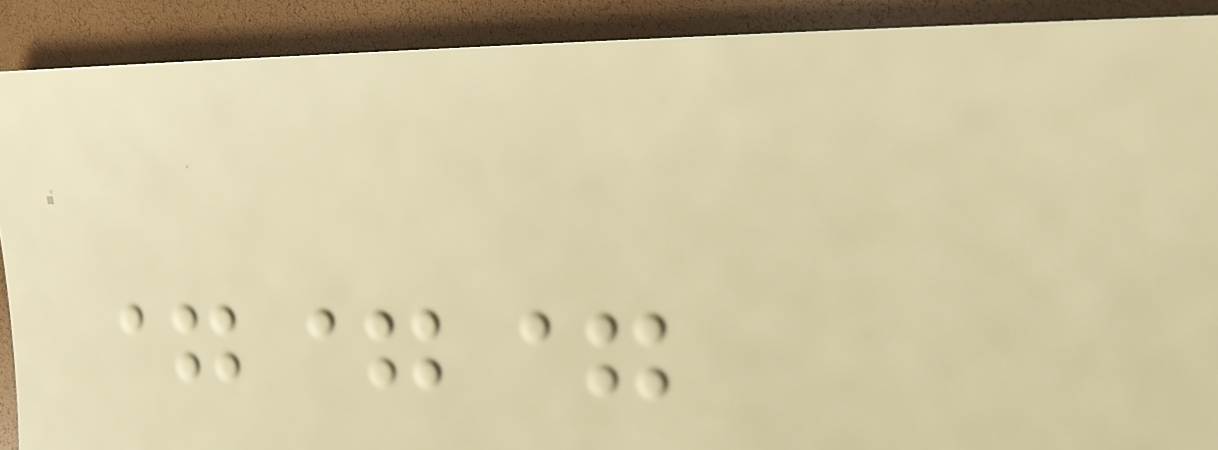===
